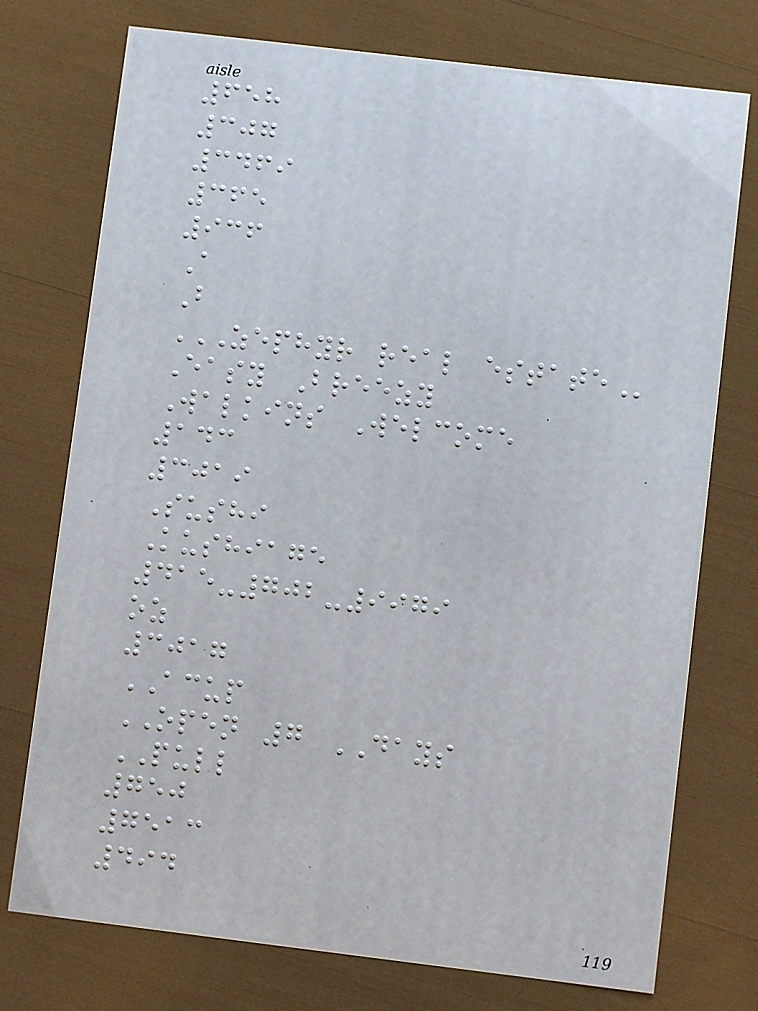658
307
3469
365
936
A
B
ZEPHYR REAL ESTATE
Easy Breezy
Walkins Welcome
143
3019
Sushi
Kushiage
415-702-9979
oz
3017
ACUP
OPEN 7 DAYS
PULL
750
7513
494
